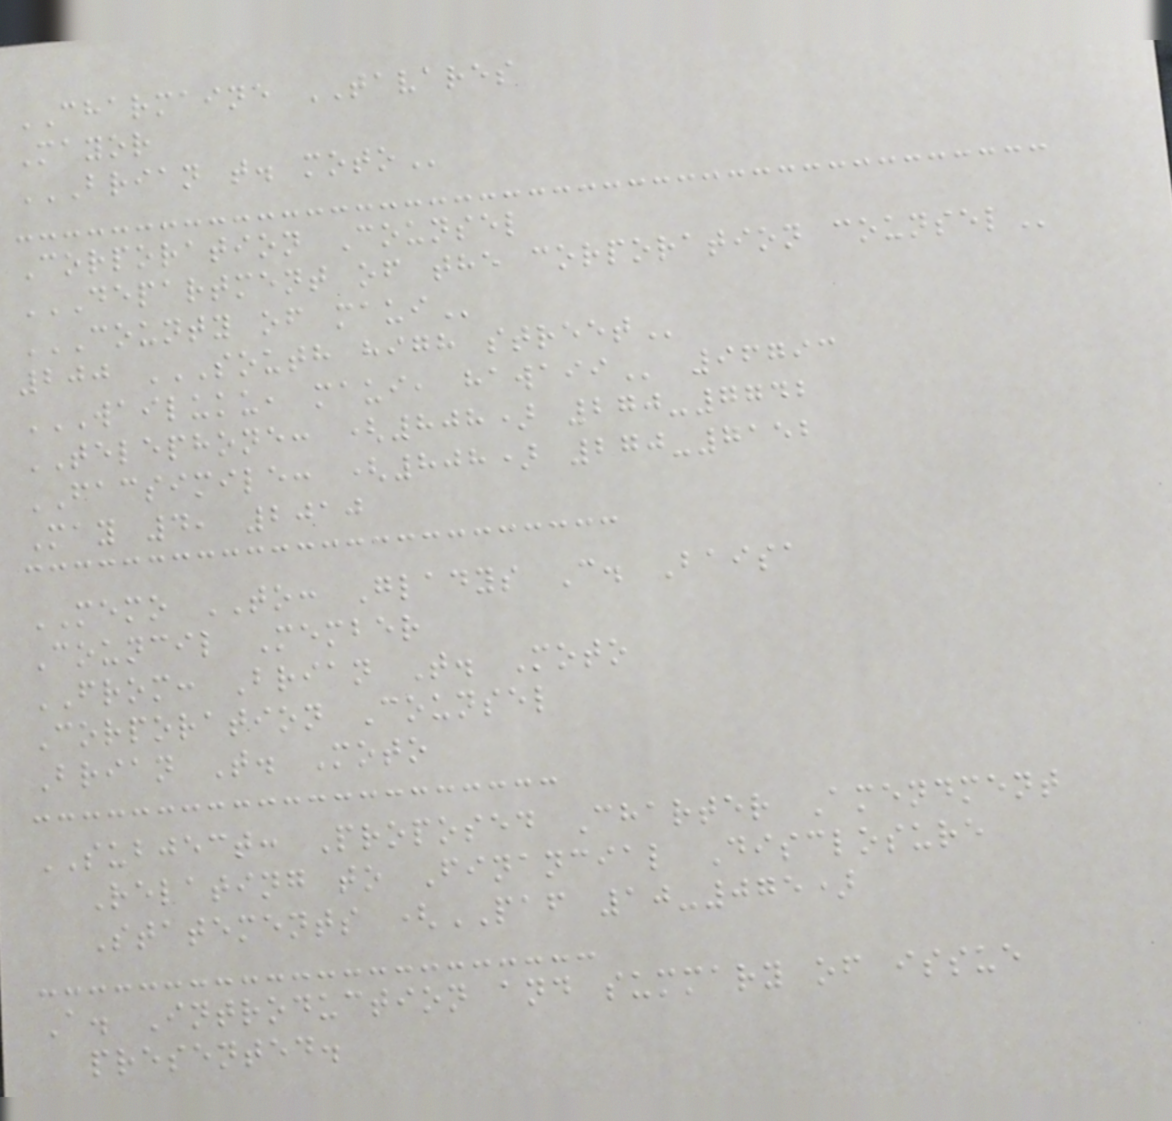CHARMAINE TAVARES
Mayor
BRIAN T. MOTO
Corporation Counsel
DEPARTMENT OF THE CORPORATION COUNSEL
COUNTY OF MAUI
200 SOUTH HIGH STREET
WAILUKU, MAUI, HAWAII 96793
TELEPHONE: (808) 270-7742
FACSIMILE: (808) 270-7152
May 4, 2010
MEMO TO: Gladys C. Baisa
Council Member
FROM: Brian T. Moto
Corporation Counsel
Brian T. Moto
SUBJECT: Proposed Charter Amendment
Relating to Financial Disclosure
Statements (PAF 10-075)
A. Introduction and summary of issue
presented.
